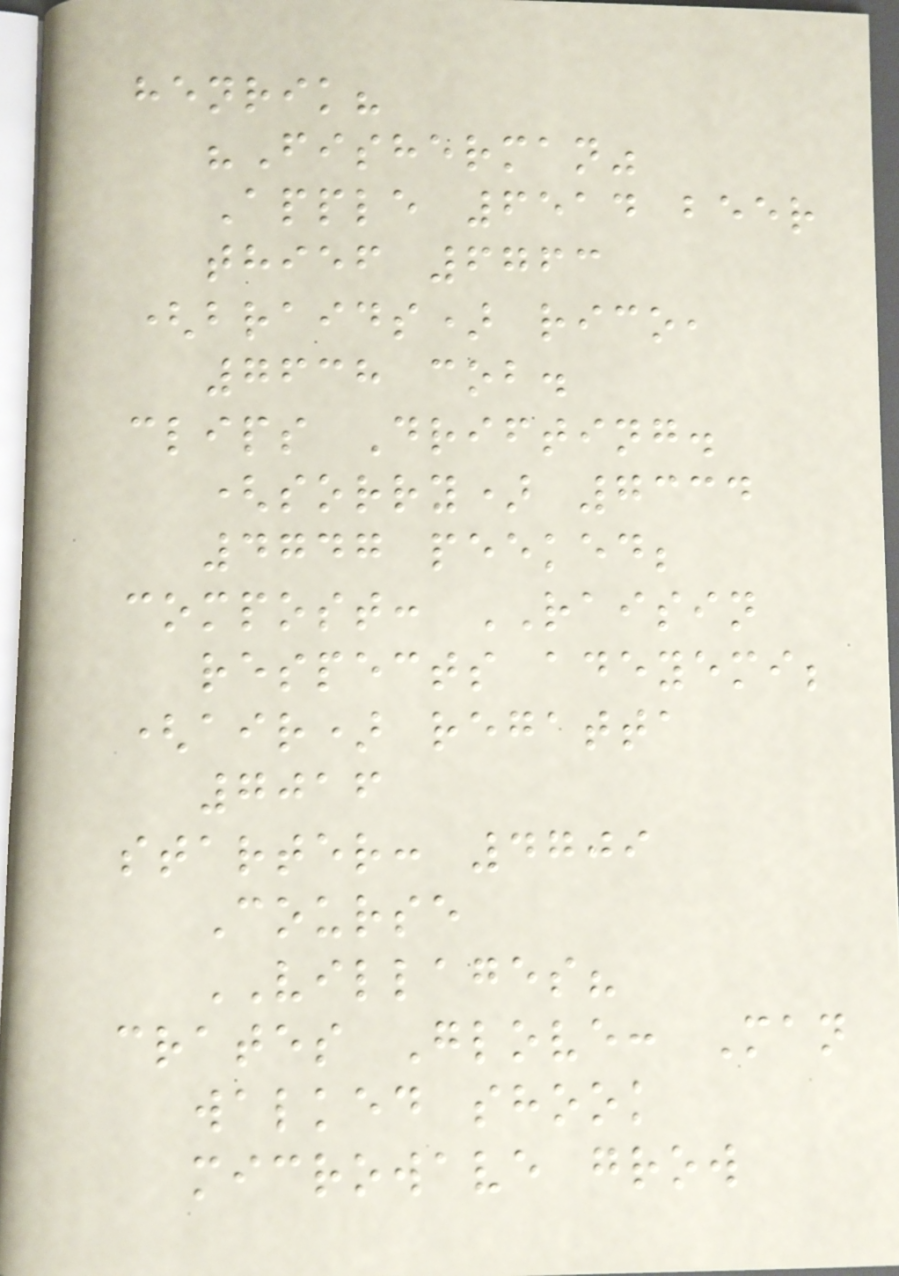henrik?
"Fisherman"
Apple 6514 beer
thief 6763
(braids) rico,
7638 cob.
clips Drifting.
(sorry) 7334
4747 peeked;
compost: RAISIN
respects adeyemi;
(air) regatta
7016
starter: 4709
Course
VILLAGES?
crates Glove: Man
walked shook
microwave grow
